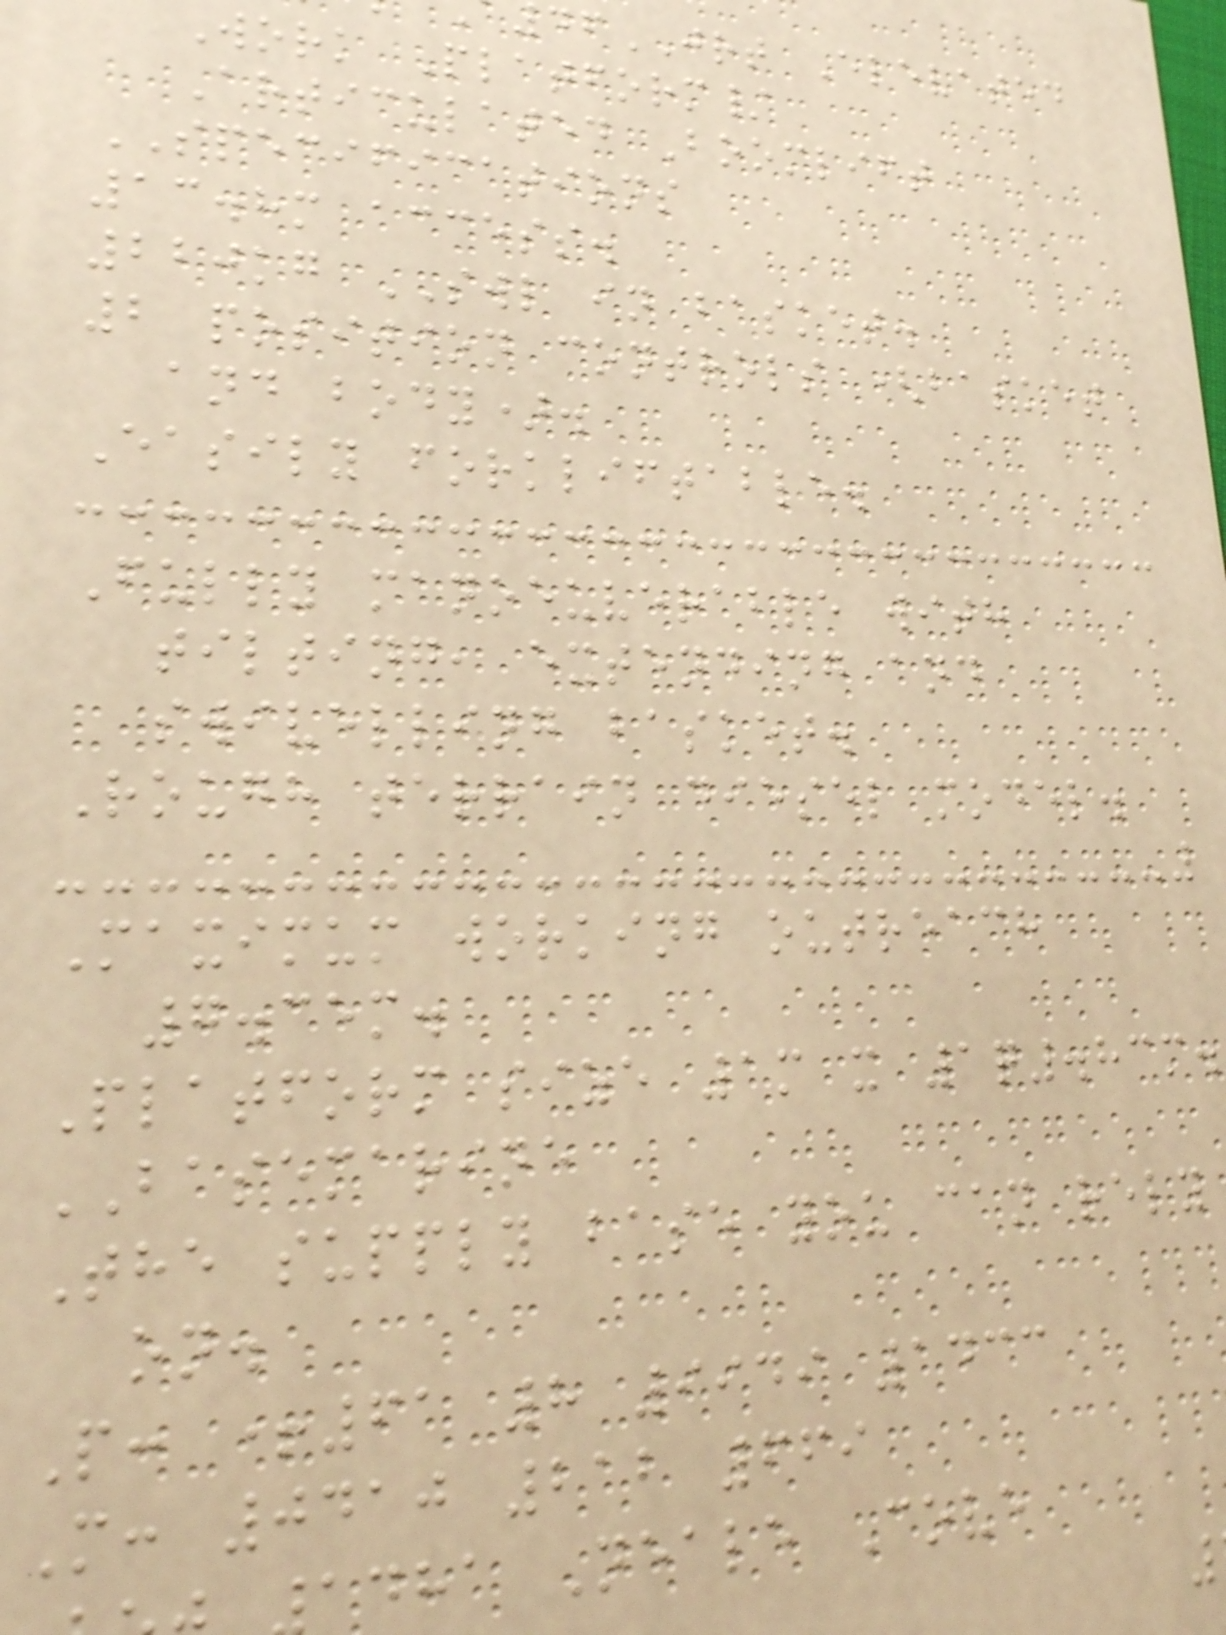JRT Elevated
Work Platform/
Articulated Boomlift
SPECIFICATIONS
13.8m access.
220kg SWL in basket.
2 position controls (basket
and body).
Easily forkliftable.
Fully manoeuverable with
tilting, extending and
swivelling basket.
Rough terrain diesel model.
Maximum working outreach
7.35m.
Platform size 1m x 1q.83m.
BASEMARINE
The supply base you can rely
on.
P: +61 8 9949 1433
M: 0410 212 669
adha Neale Cove
